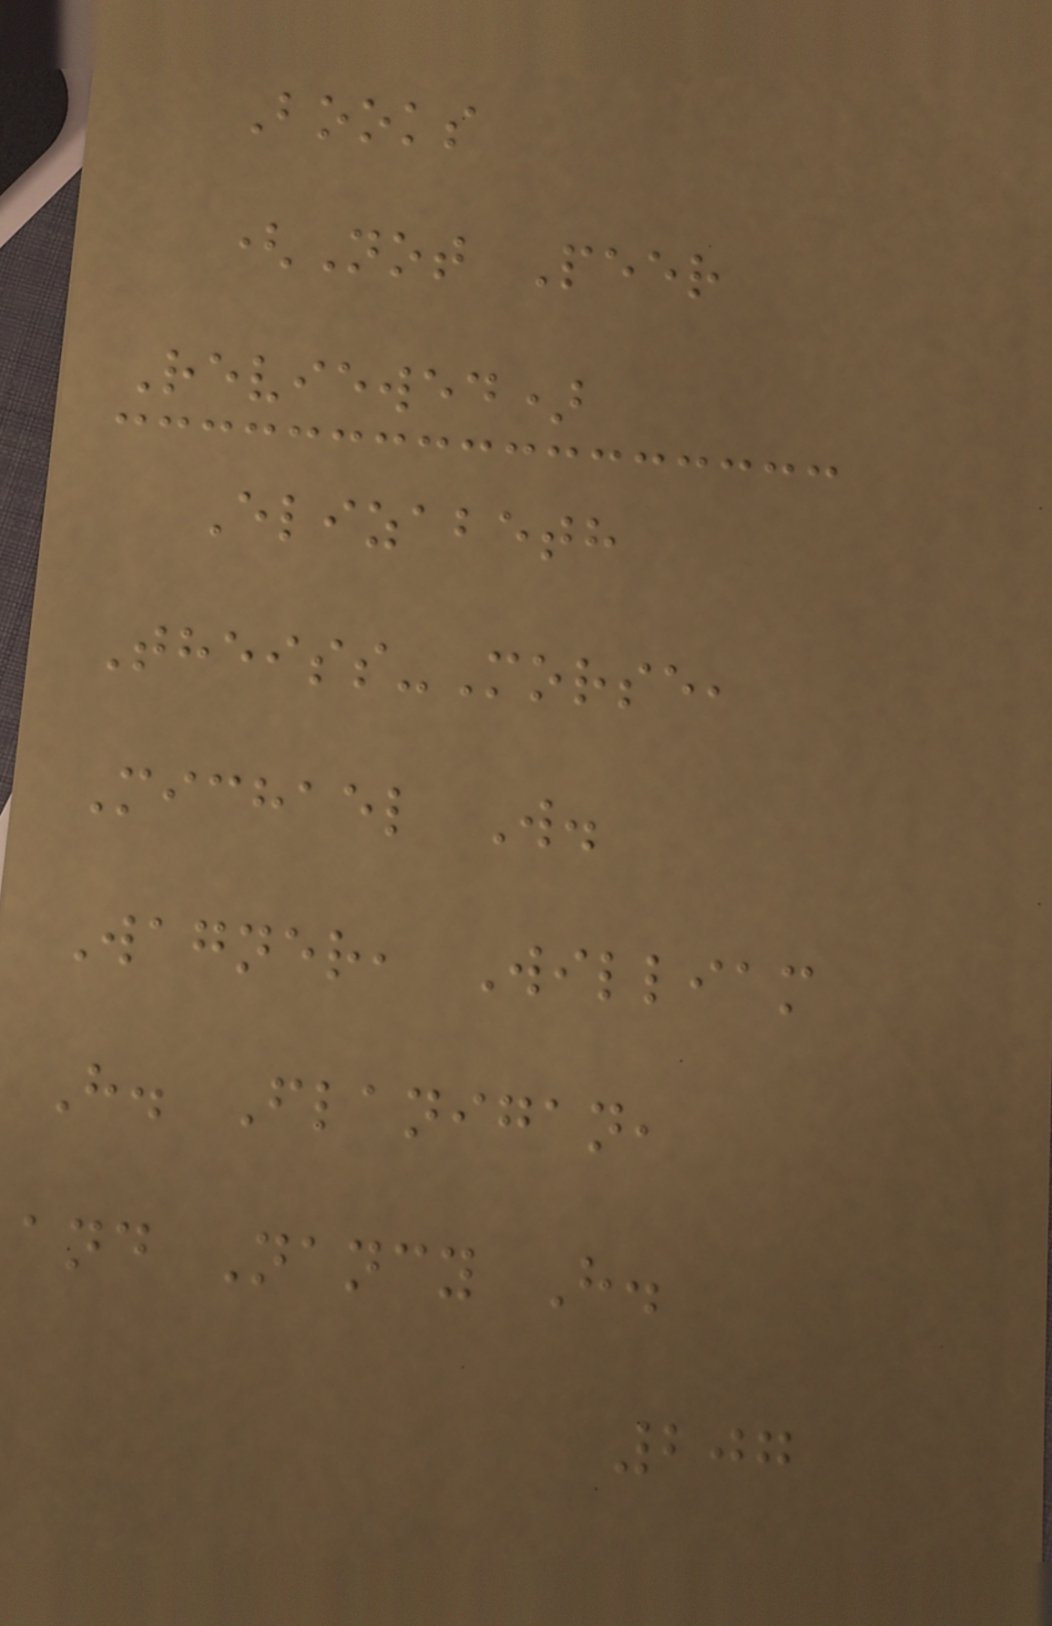Books
(Not Peer
Reviewed)
Elizabeth
Theiss-Morse,
Michael W.
Wagner, William
H. Flanigan,
and Nancy H.
207
